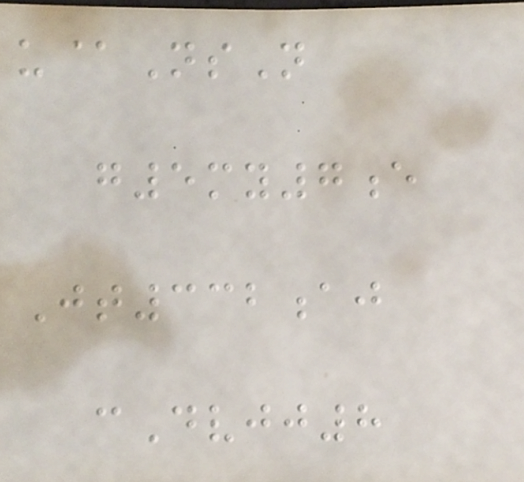u@NsN
g5my7e
Jt332aj
cDvjj8
